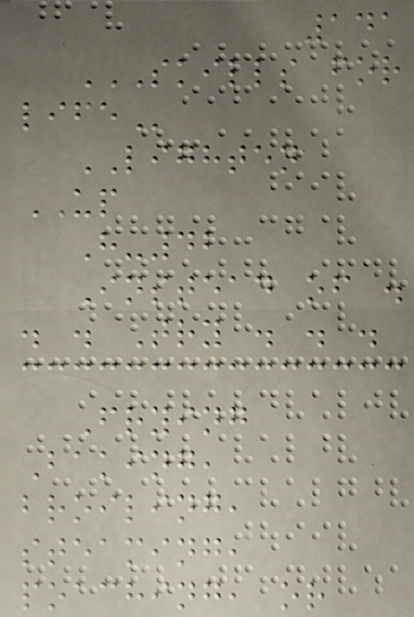141
SKILLS FOR
LIFE
LIGHTEN
UP
H-42
Instead of .
. . Try . . .
Frying
Baking,
broiling,
steaming,
poaching, or
